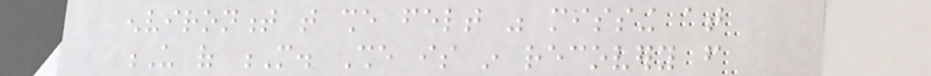environment that she felt was missing at
U of M. She is in recovery from
